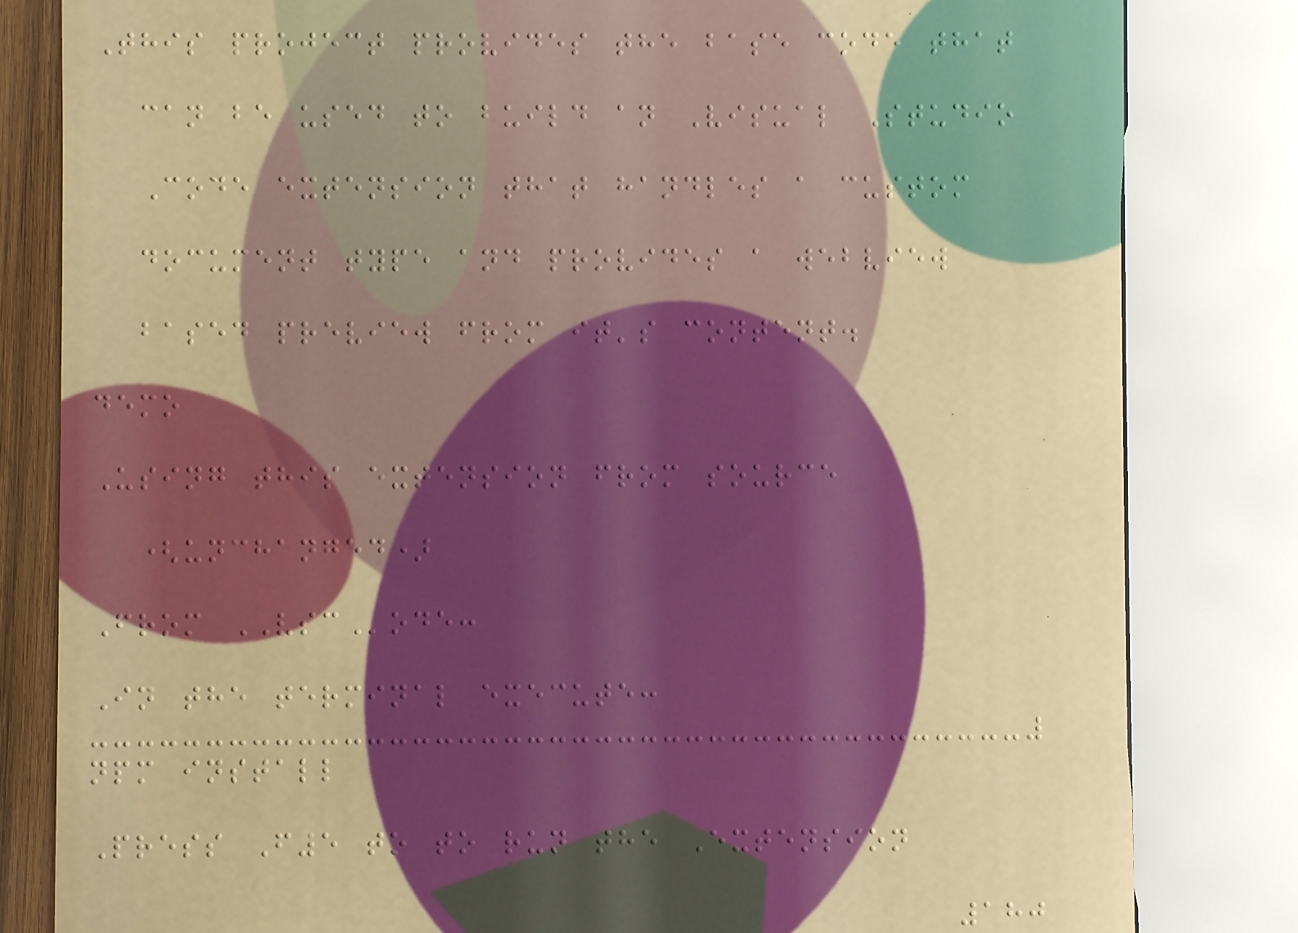This project provides the base code that
can be used to build an Visual Studio
Code extension that handles a custom
document type and provides a webview
based preview from it's content.
demo
Using this extension from source
(unchanged)
From VSCode:
In the terminal execute:
npm install
Press F5 to to run the Extension
180
